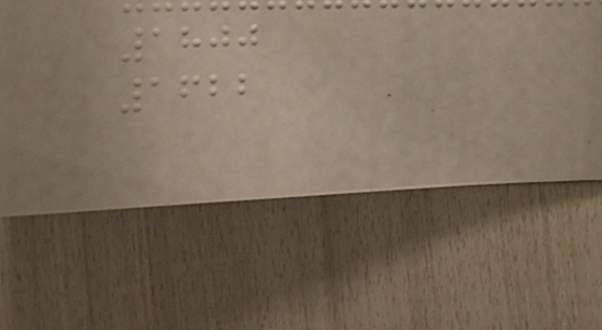1800
1622
